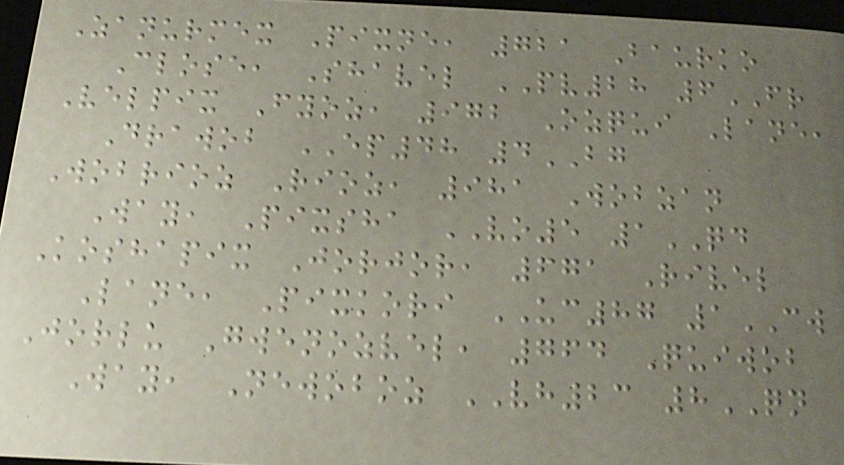Zanurmex Pixne, 721 Baurko
Close, Shavel PV28 6FR
Velpix Fyoz, 972 Ozqui Lane,
Drawob EP48 4BG
Wobrioz Rioz, 981 Wobzan
Way, Pixsha VO5 1QD
Koshapix Jorjor, 671 Rivel
Lane, Pixkori UC87 1CW
Jorlu Gwenozvel, 764 Quiwob
Way, Newoboz VH23 8QN
